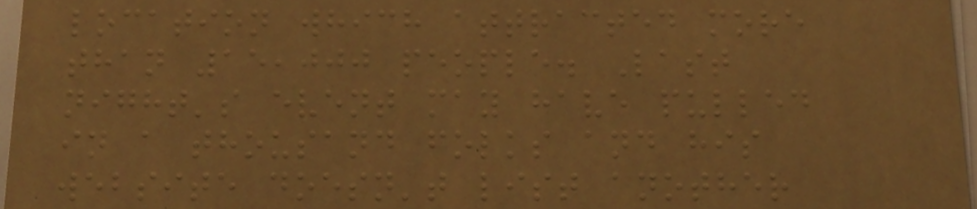location which attracted more
than 15,000 people. Last
night's event may have pulled
in a thousand folks and his
website doesn't list another
